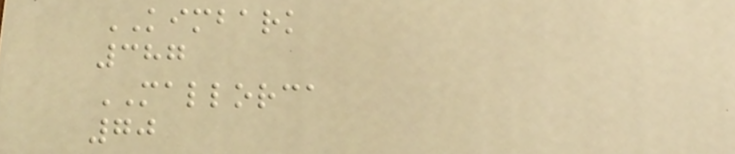KIMBARK
387
MALLORCA
70
